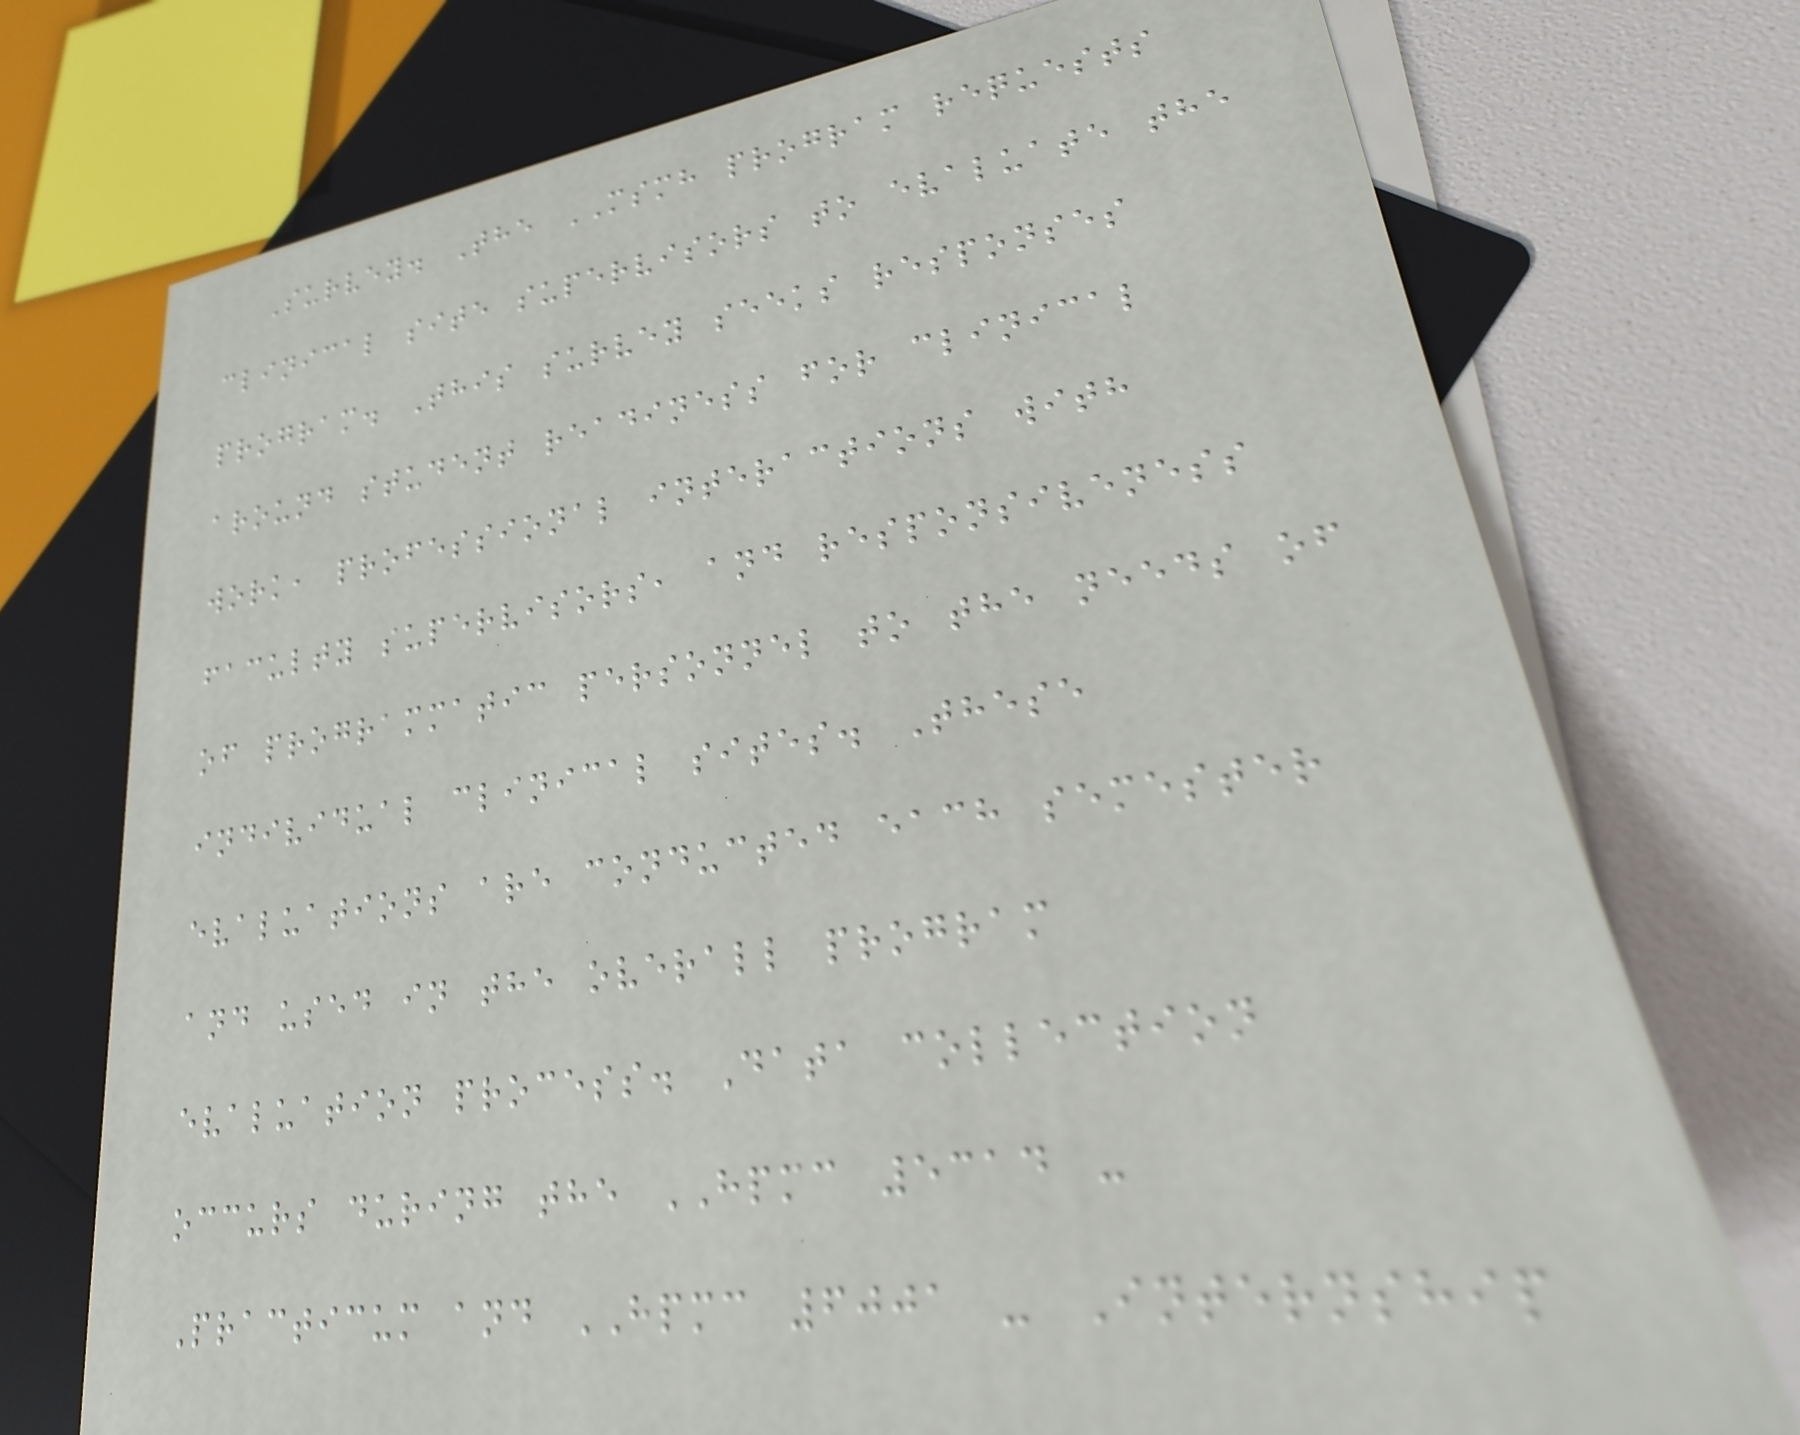Survey. The MSMH program requests
clinical site supervisors to evaluate the
program. This survey seeks responses
around student readiness for clinical
work, professional interactions with
faculty supervisors, and responsiveness
of programmatic personnel to the needs of
individual clinical sites. These
evaluations are conducted each semester
and used in the overall program
evaluation process. Data collection
occurs during the HPMC 5314 -
Practicum and HPMC 6001 - Internship
